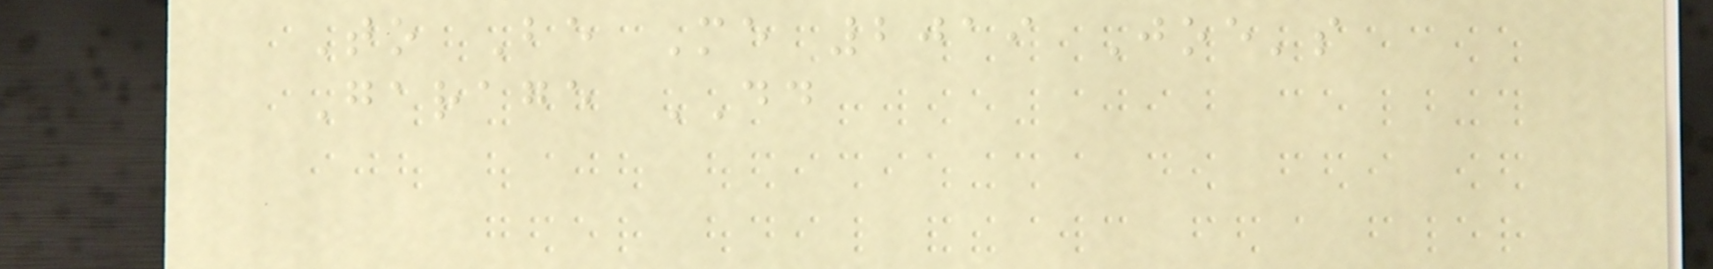To Be Me 2019 Joe's
Garage DD
